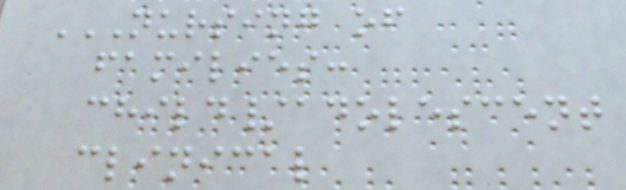NURSING OF
FAMILIES:
CHILD/ADOLESCENT
CLINICAL
